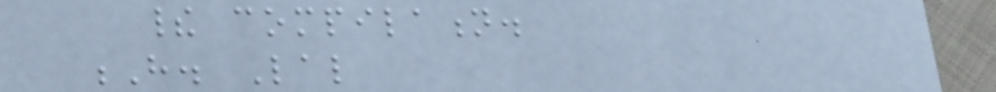their compilation.
H. Lal
